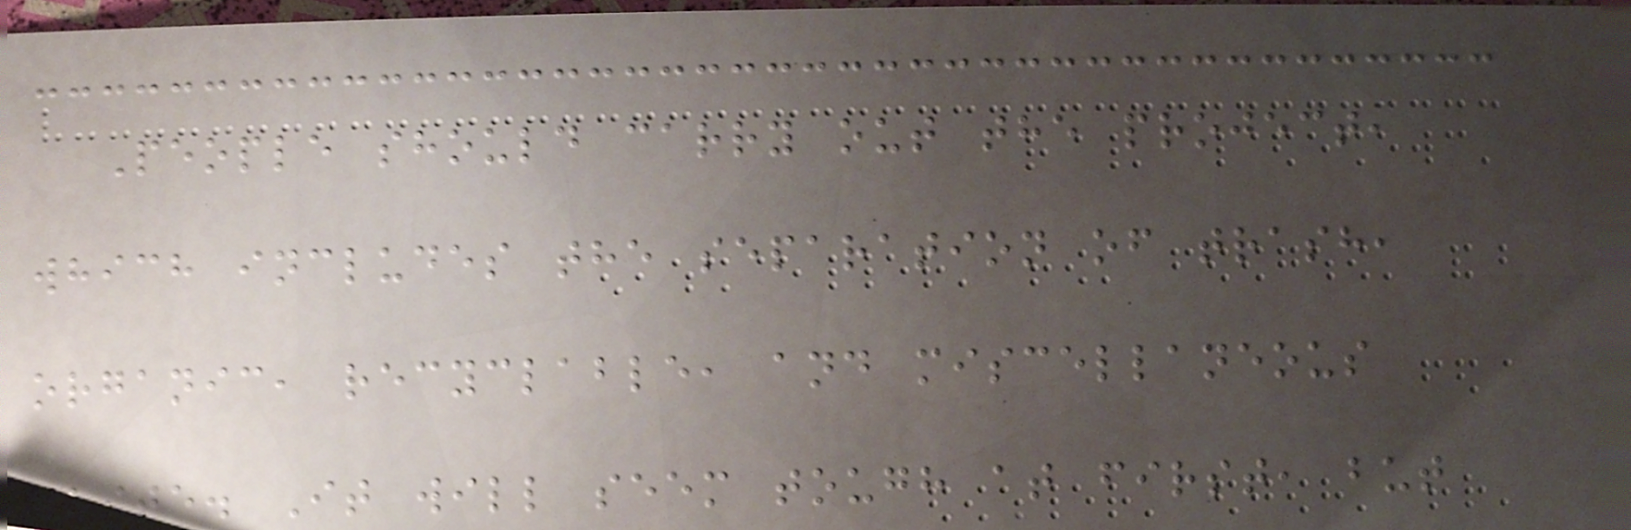People should carry out the project,
which includes the separation of trash,
organic, recyclable, and miscellaneous
waste. It will seem tough at first, but
